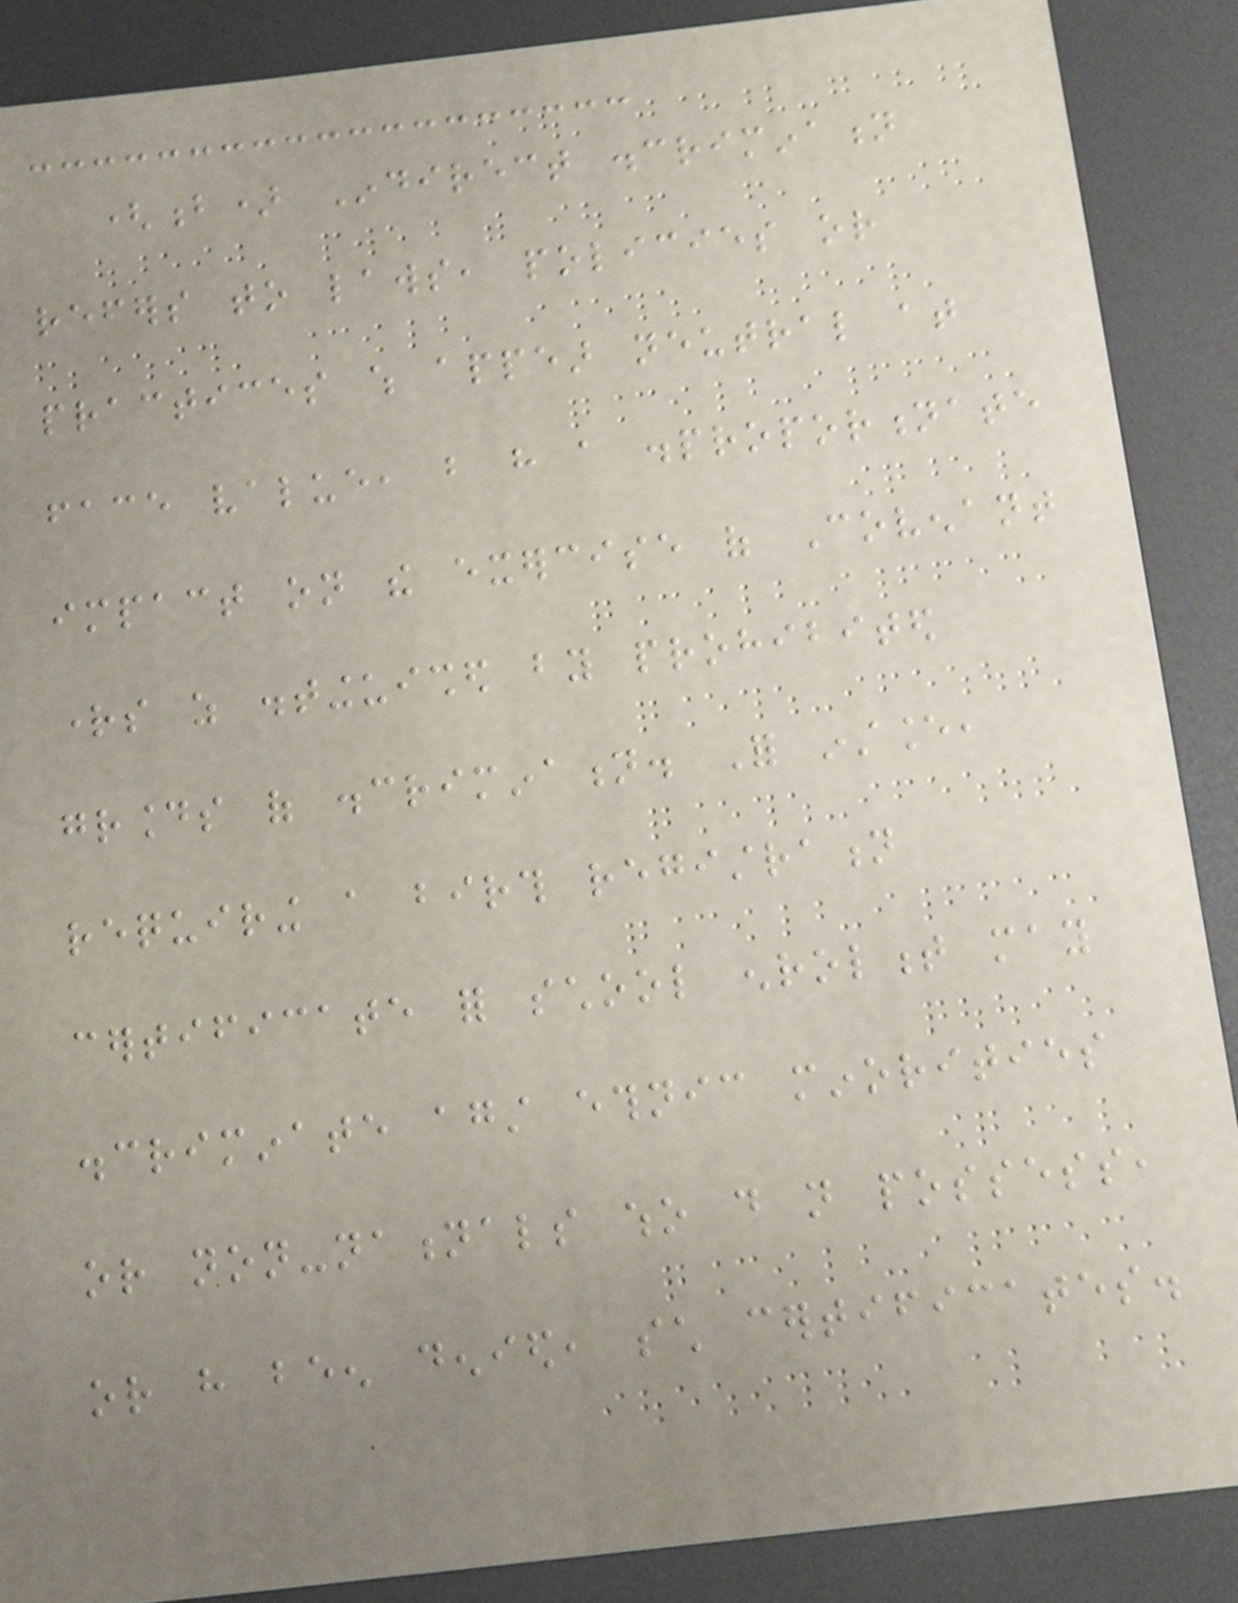(b) Indirect discrimination
refers to laws, policies or
practices which appear neutral at
face value, but have a disproportionate
impact on the exercise of Covenant
rights as distinguished by prohibited
grounds of discrimination. For instance,
requiring a birth registration
certificate for school enrolment may
discriminate against ethnic minorities
or non-nationals who do not possess,
or have been denied, such certificates.
